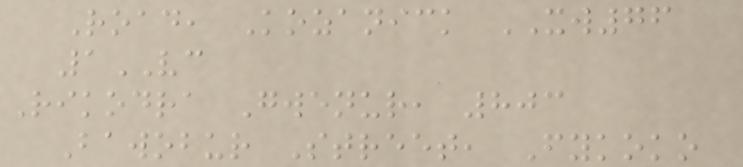Road, Kozanick XW76
1VC
Rikodra Gwenur, 803
Bawobur Street, Fykoko
